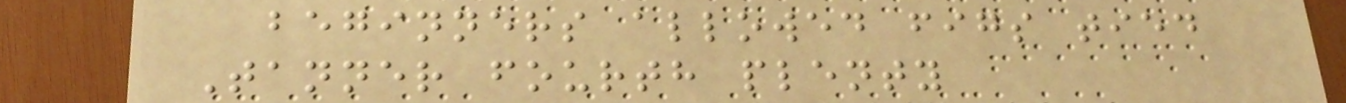beginners allowed figs tied
Tanner fourth plenty
